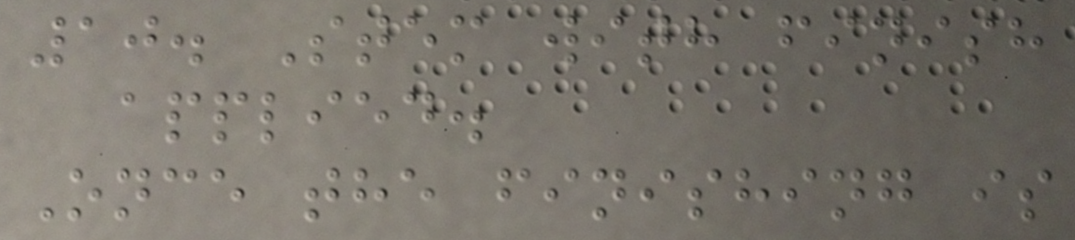10. Stem with finish
applied.
Once the finishing is
